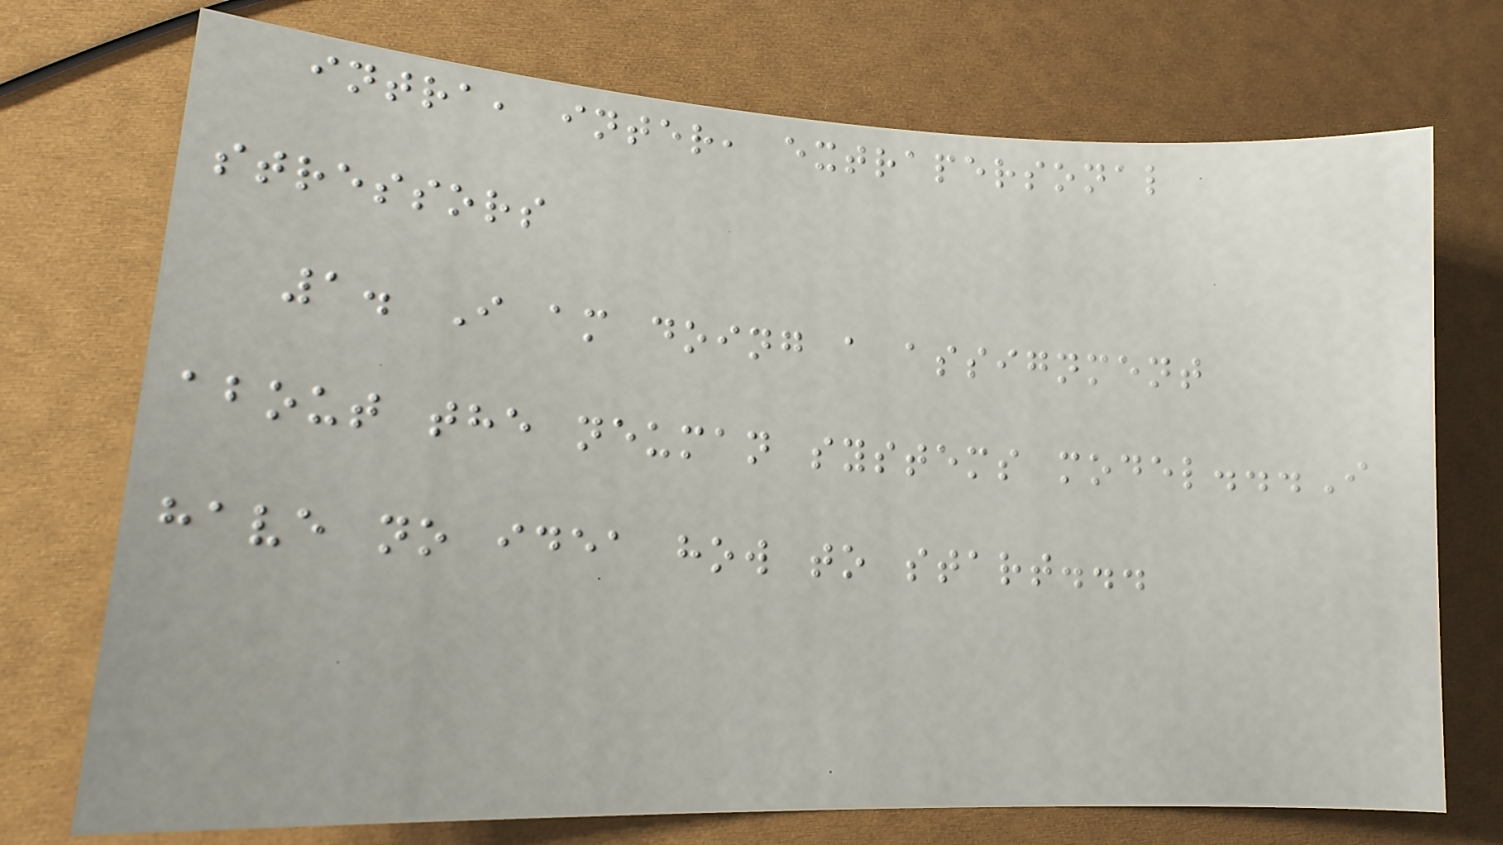intra, inter, extrapersonal
stressors
1. I am doing a assignment
about the neuman systems model...I
have no idea how to start...
